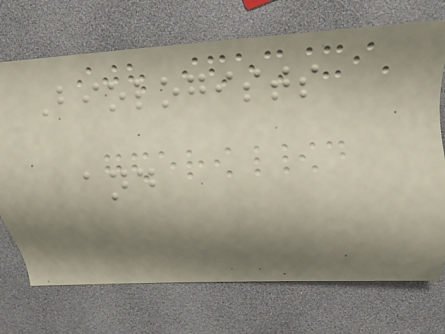Biologists
and
